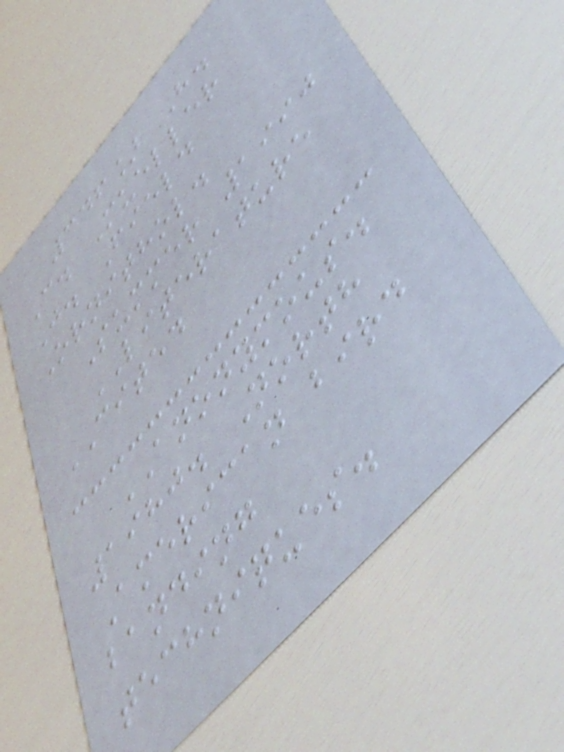346] H.
C. Mueller
J. Field
Ornithol.
Summer 1990
LITERATURE
CITED
ANONYMOUS.
1980. North
American bird
banding
techniques.
